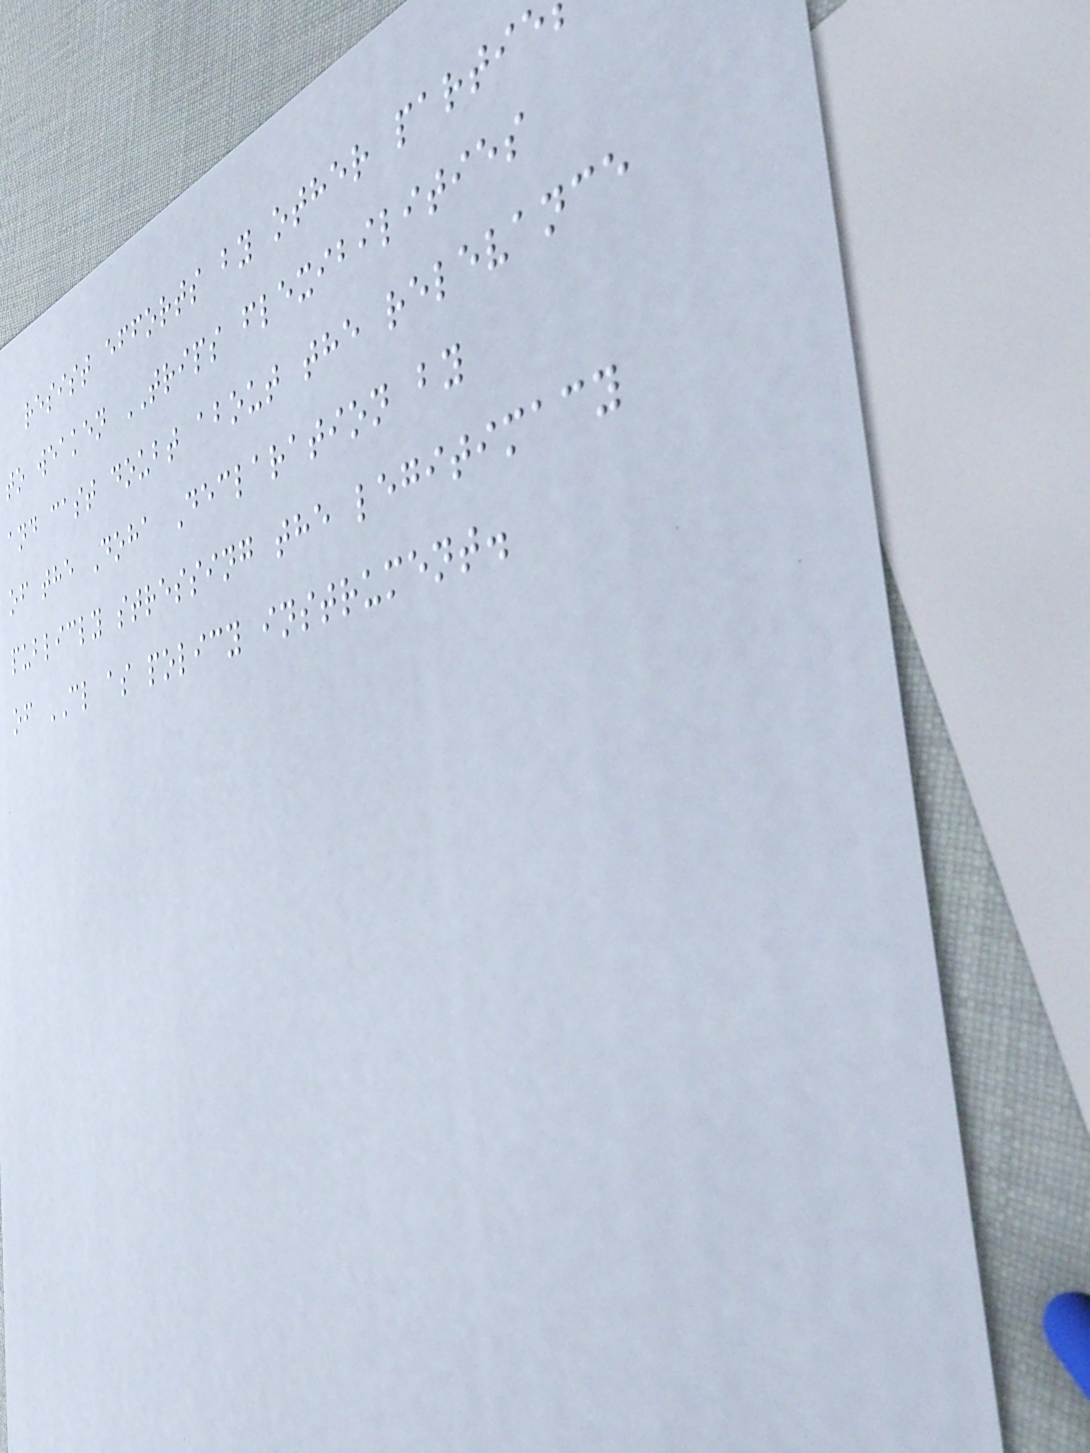resist efforts by other partie
to weaken TRIPS flexibilities
and cast doubt about the relevance
of the Doha Declaration by
publicly stressing the legitimacy
of CL as policy instrument.
